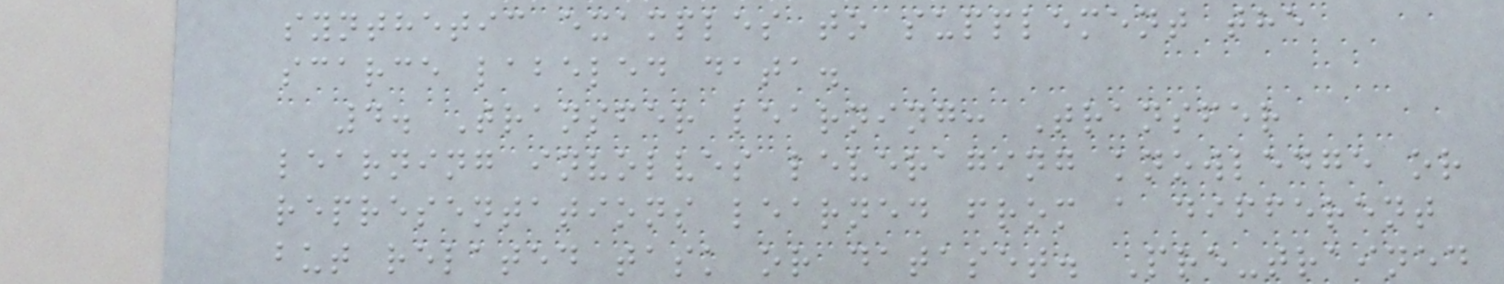synthetic examples to supplement the
scarce labeled data.
4. Transfer learning: Transfer
learning involves leveraging knowledge or
representations learned from a different
but related task or dataset. Pre-trained
